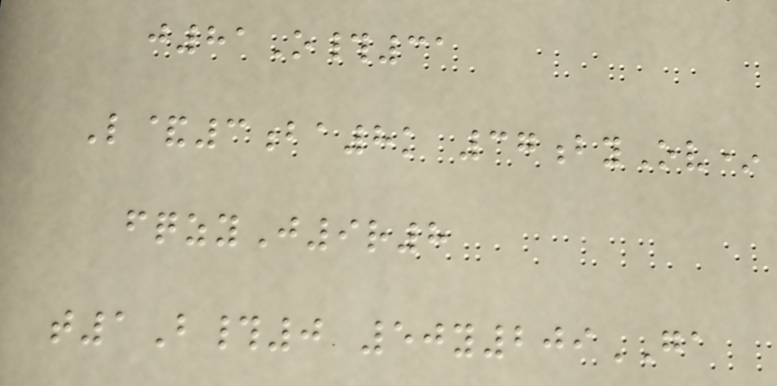j81O#31
L&3ba8k 37byOv*
fqzyJ9r8
t1B#0 50y209GA
